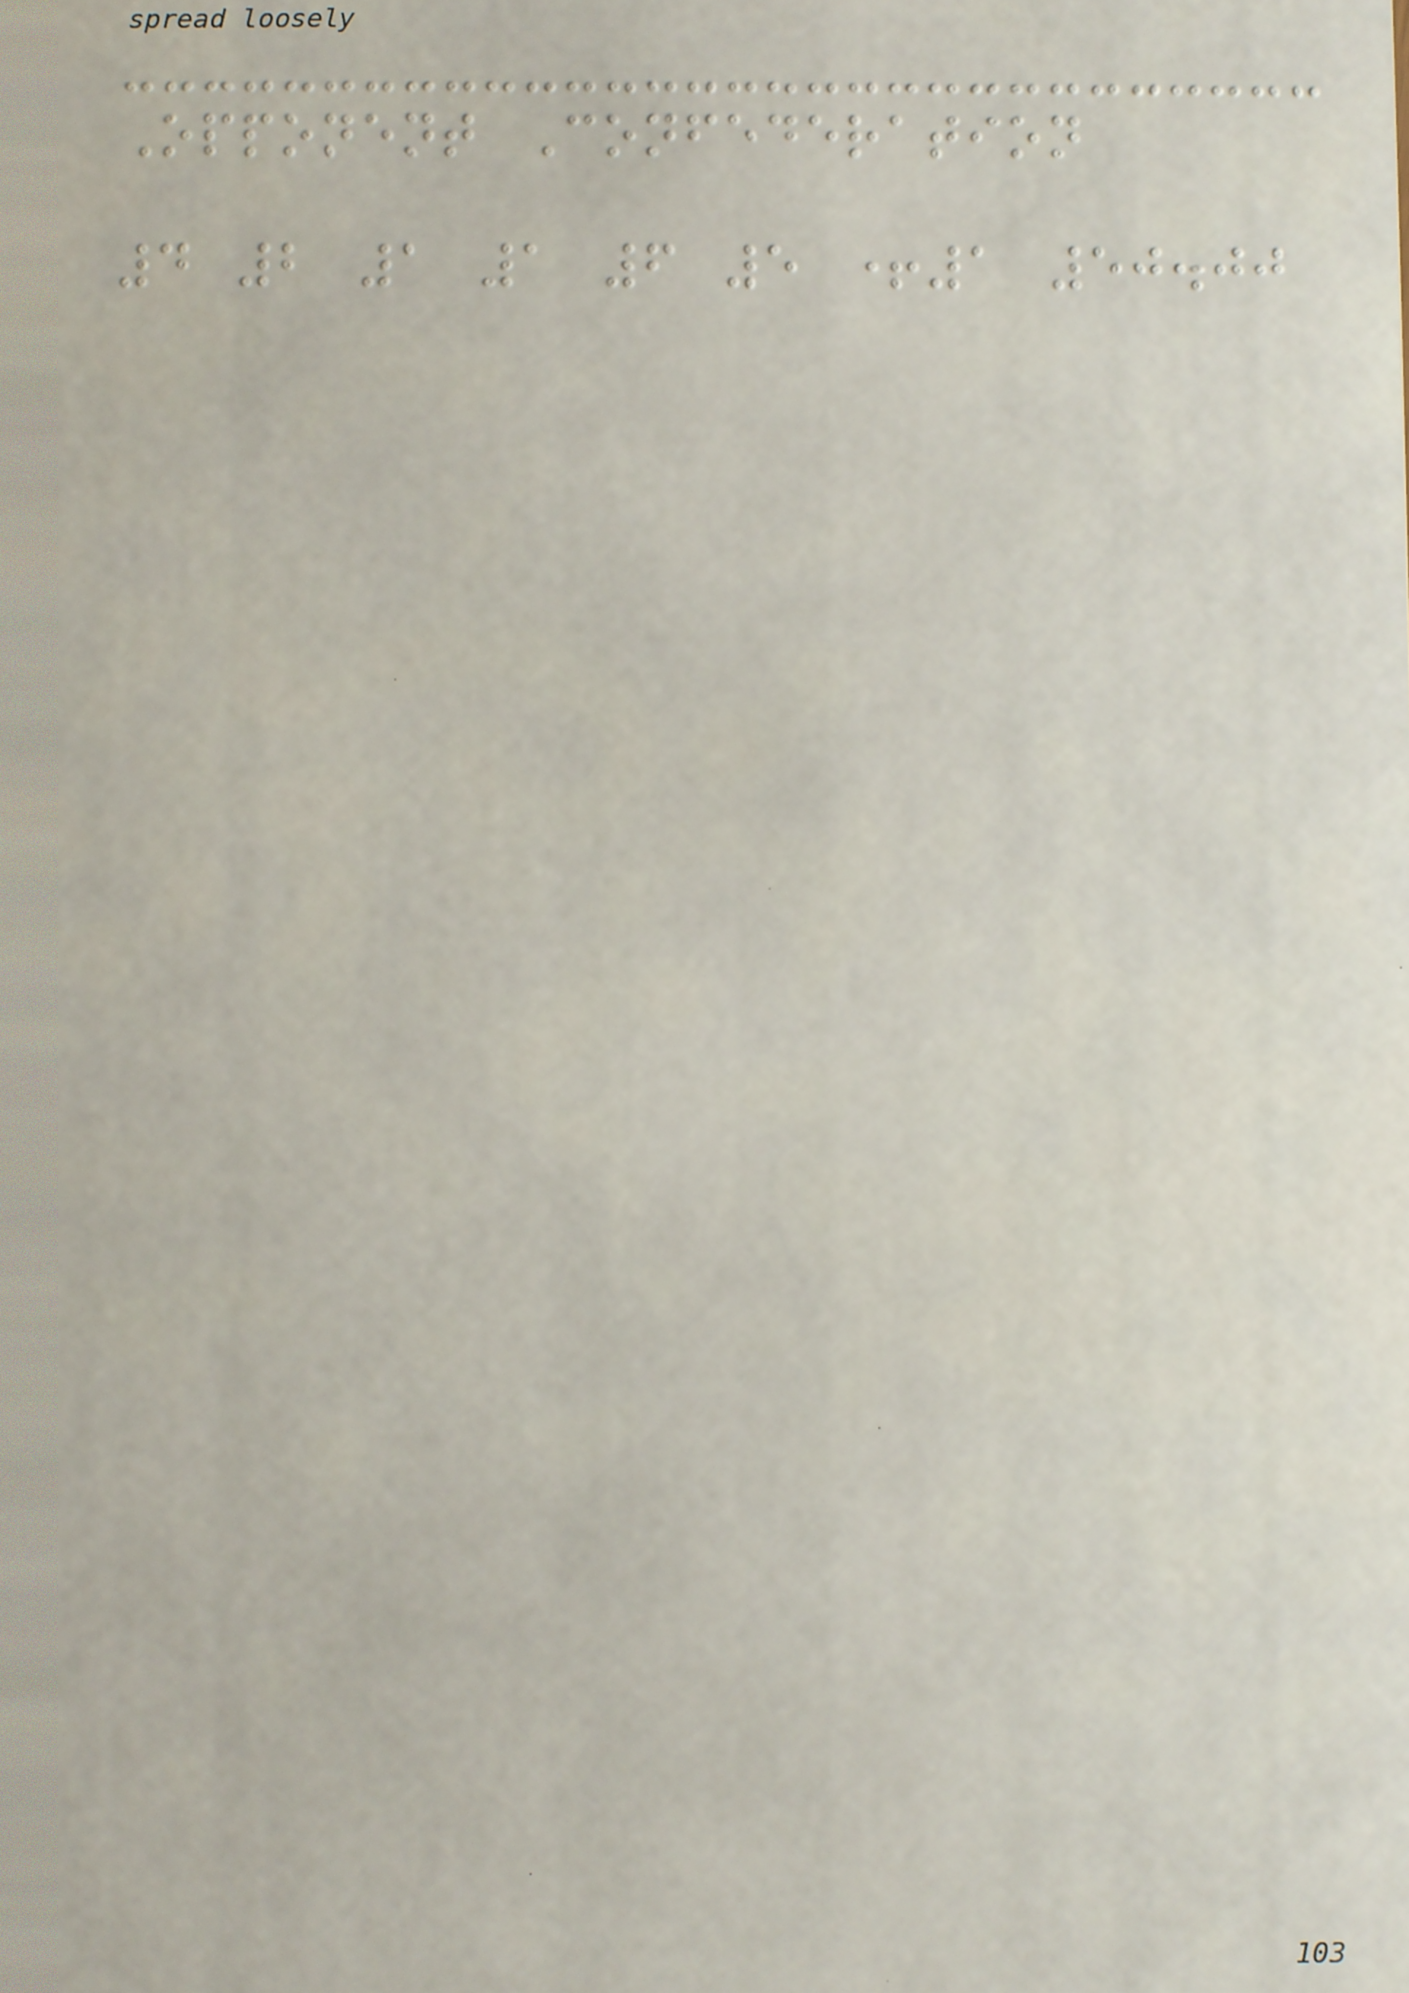Opponent Confederation
4 2 1 1 6 5 +1 50.00
